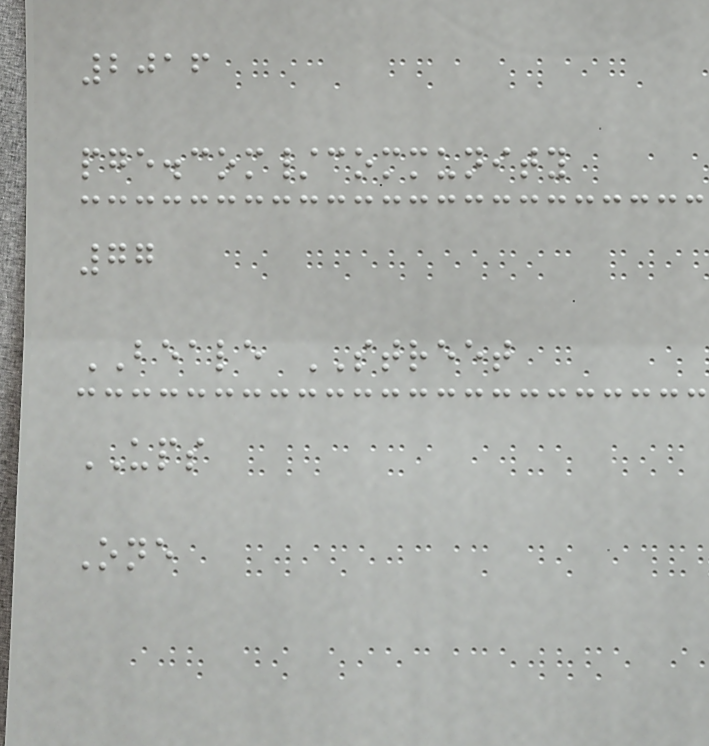2016
pge.com/community
77
BEALE STREET
UPS
One
